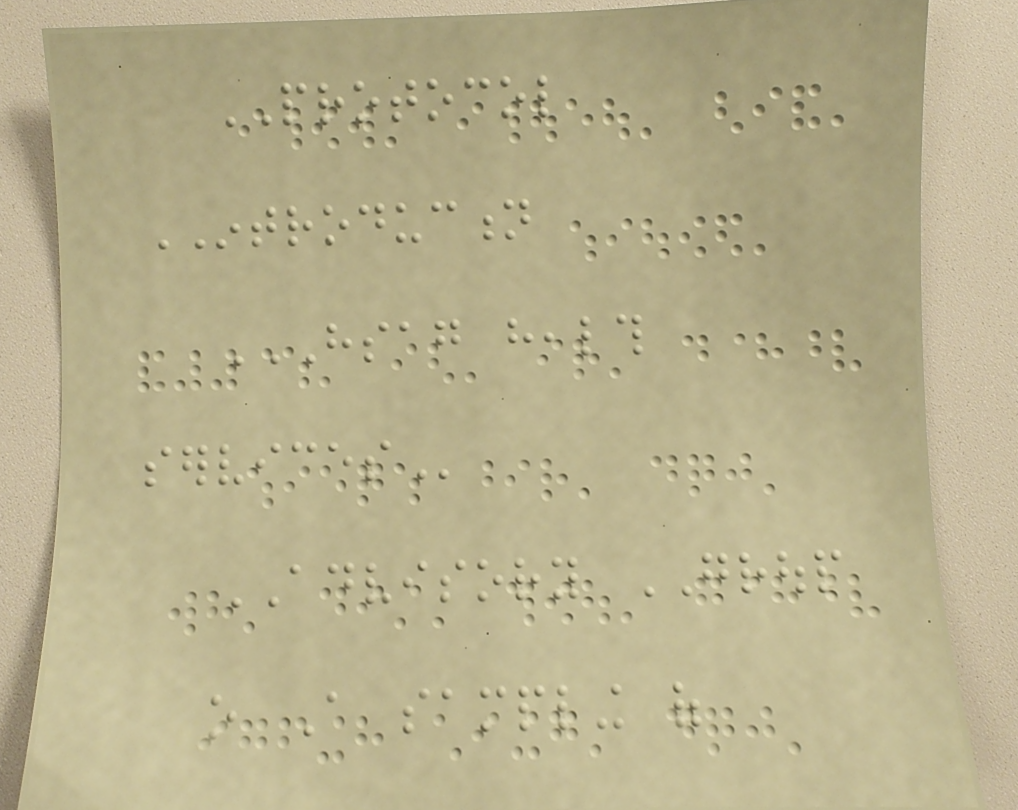PROTOCOL
INTRODUCTION
HSAG HEALTH
SERVICES
ADVISORY GROUP
o A sampling of
